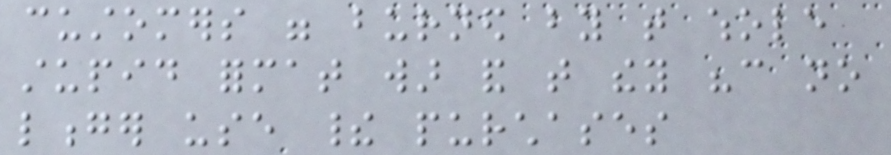customers were burned by that whole
stupid format war and that they "can no
longer use their purchases
